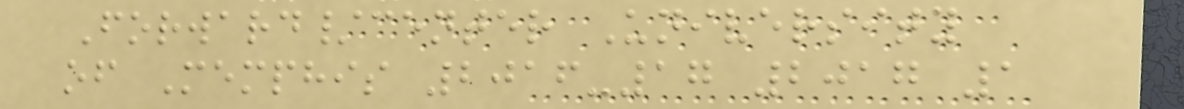Forward/center University
of Memphis 2016-17 2017 1
